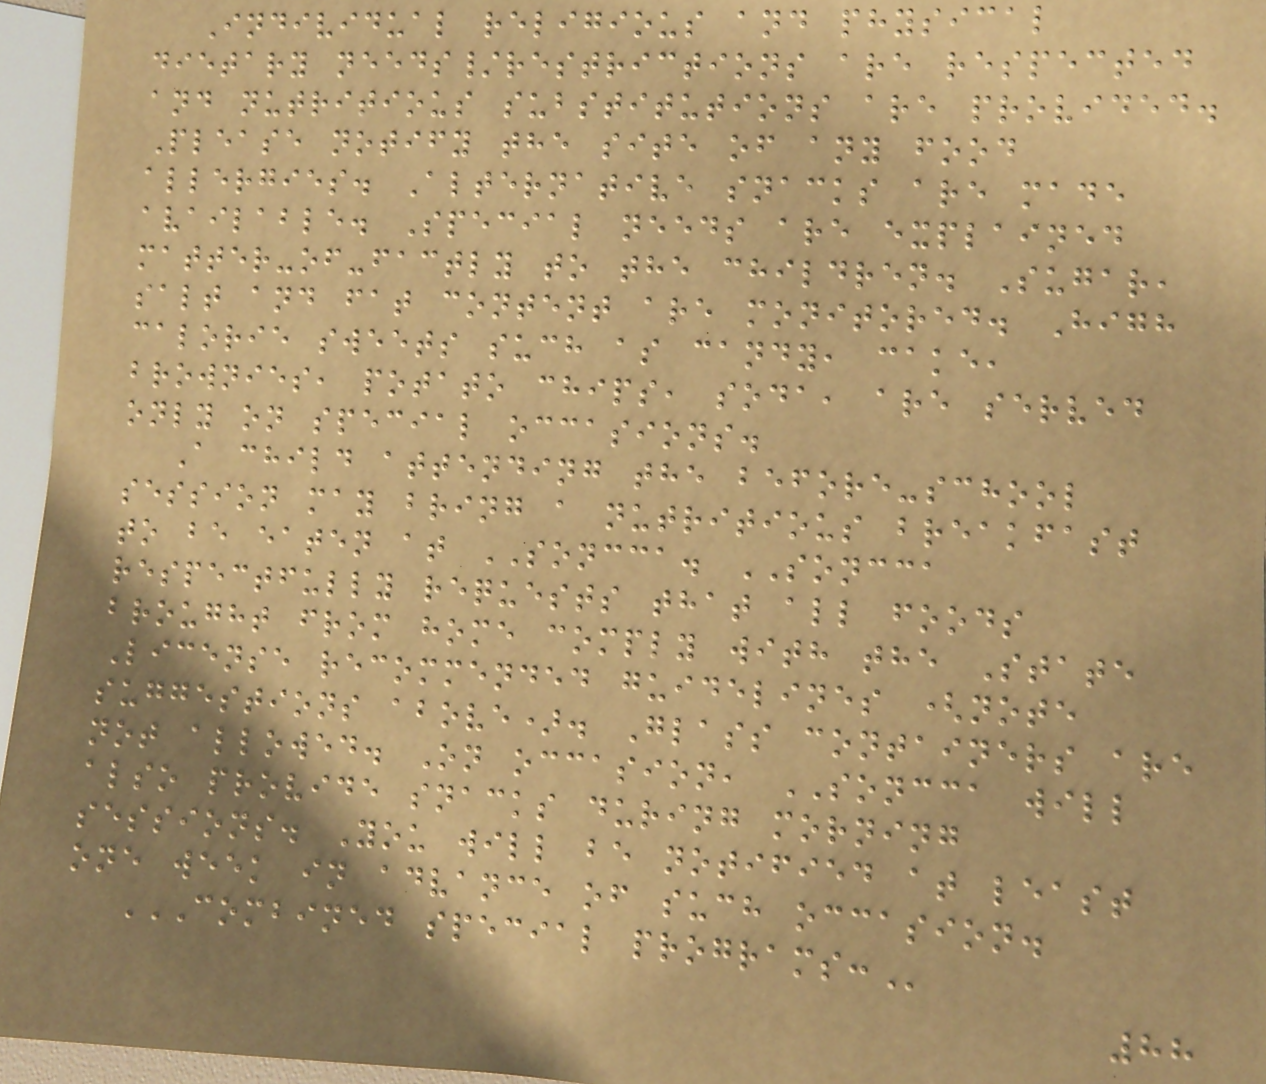Individual religious and physical
dietary needs/restrictions are respected
and nutritious substitutions are provided.
Please notify the site of any food
allergies. Alternative snacks are made
available. Special needs are explained
matter-of-factly to the children. Sugar,
salt and fat content are monitored. High
calorie sweets such as candy, cake,
brownies, potato chips, soda, are served
only on special occasions.
A child attending the before-school
session may bring a nutritious breakfast
to be eaten at SONCCA. SONCCA
respectfully requests that all foods
brought from home comply with the State
License recommended guidelines (note
suggestions above). Glass containers are
not allowed. On occasion, SONCCA will
also provide snacks during morning
sessions. You will be notified at least
one week in advance of such occasion.
COMBINED SPECIAL PROGRAMS:
88
